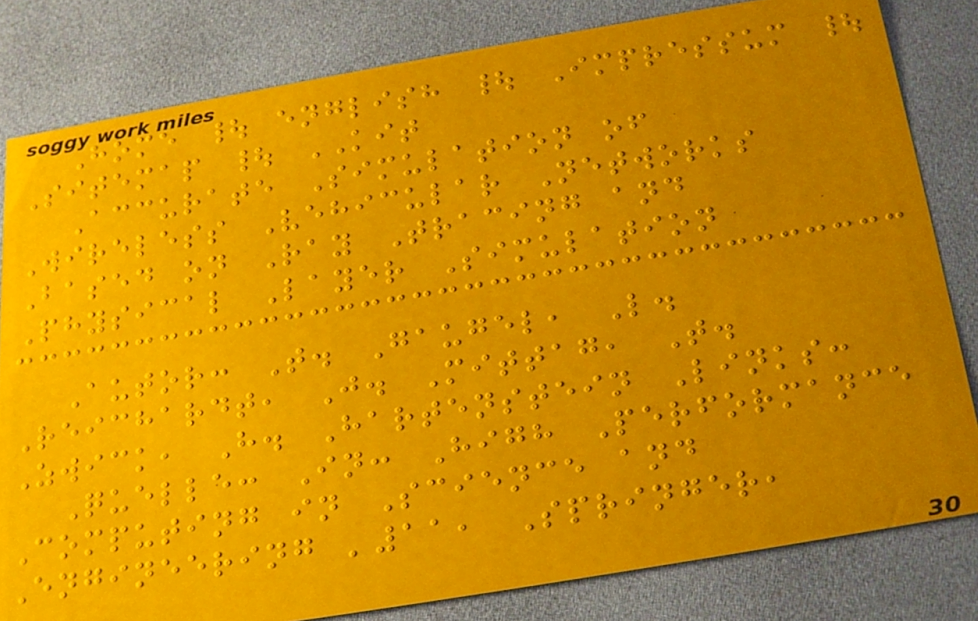Home | english | Impressum |
Sitemap | KIT
Accurate Simulation of
Wireless Vehicular Networks
Based on Ray Tracing and
Physical Layer Simulation
Autor: T. Gaugel, L.
Reichardt, J. Mittag, T.
Zwick, H. Hartenstein Links:
Quelle: In: High Performance
Computing in Science and
Engineering '11, Springer,
